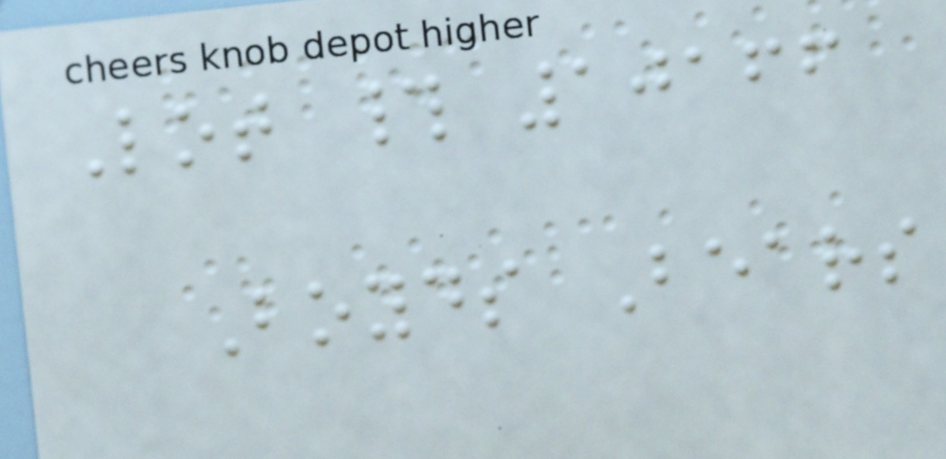Lot # 10166
Boyds Bears
